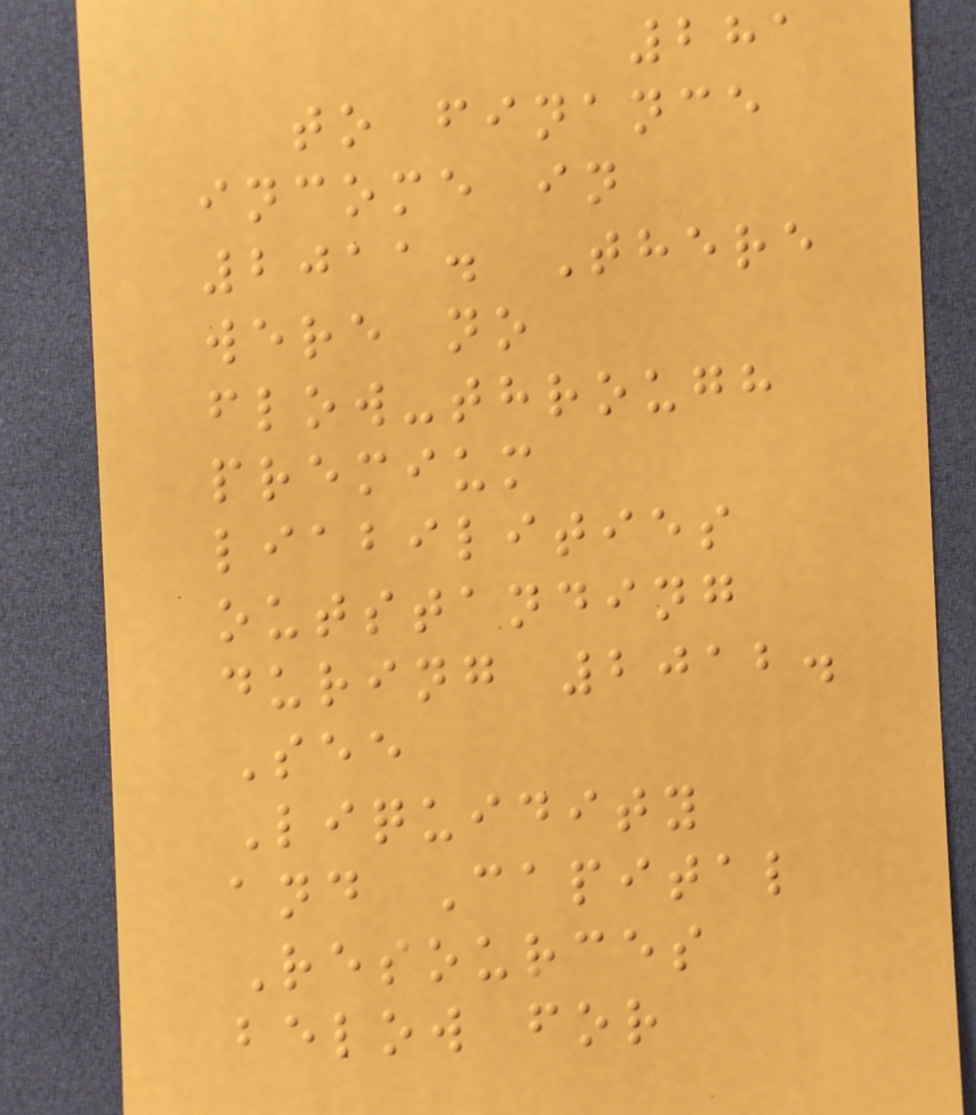281
to finance
income in
2011. There
were no
flow-through
premium
liabilities
outstanding
during 2012.
See
Liquidity
and Capital
Resources
below for
